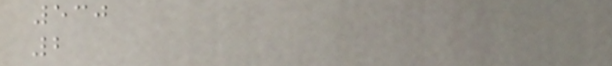530
2
